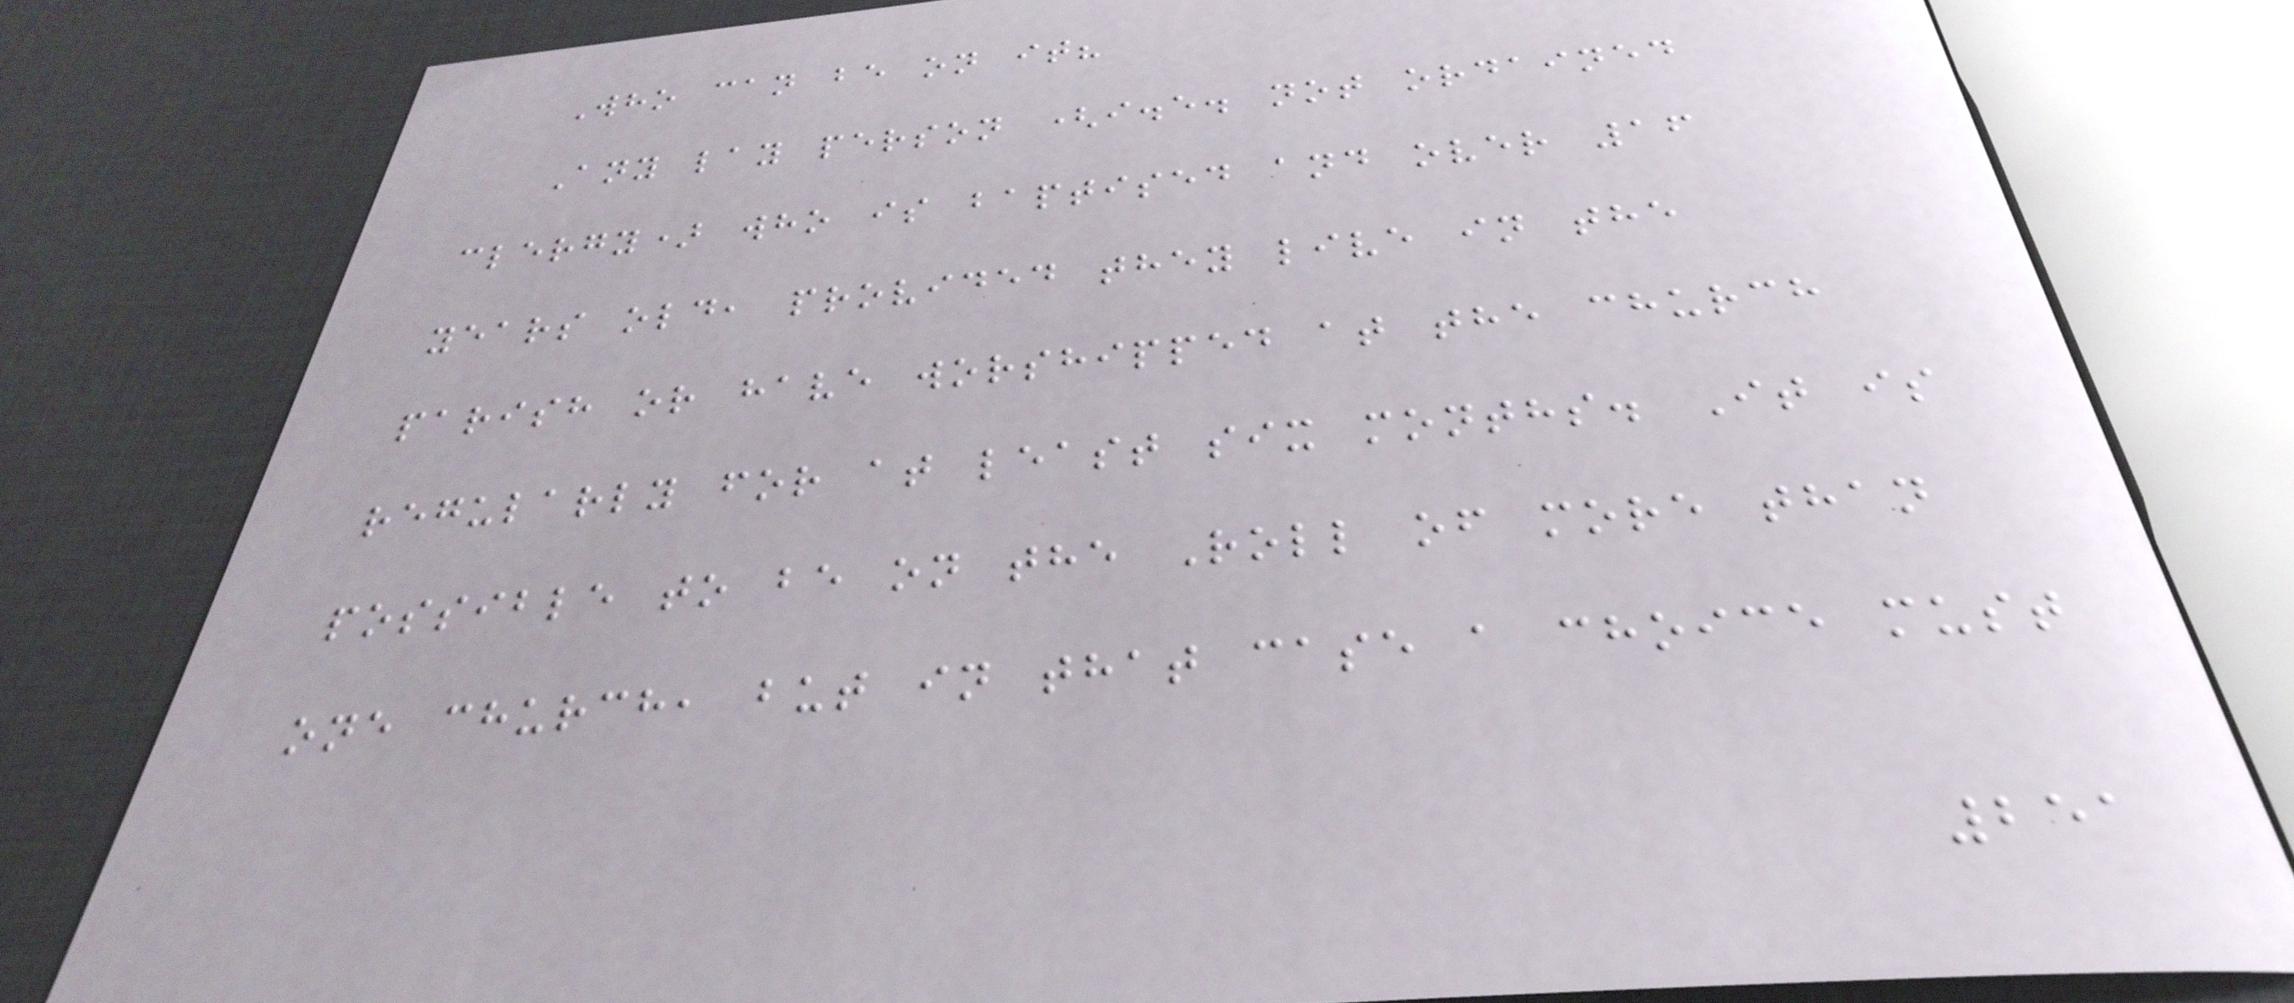Who can be on it?
Any lay person (i.e. not ordained
clergy) who is baptised and over 16
years old, provided they live in the
parish or have worshipped at the church
regularly for at least six months. It is
possible to be on the Roll of more than
one church, but in that case a choice must
251
